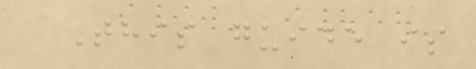This guide is
